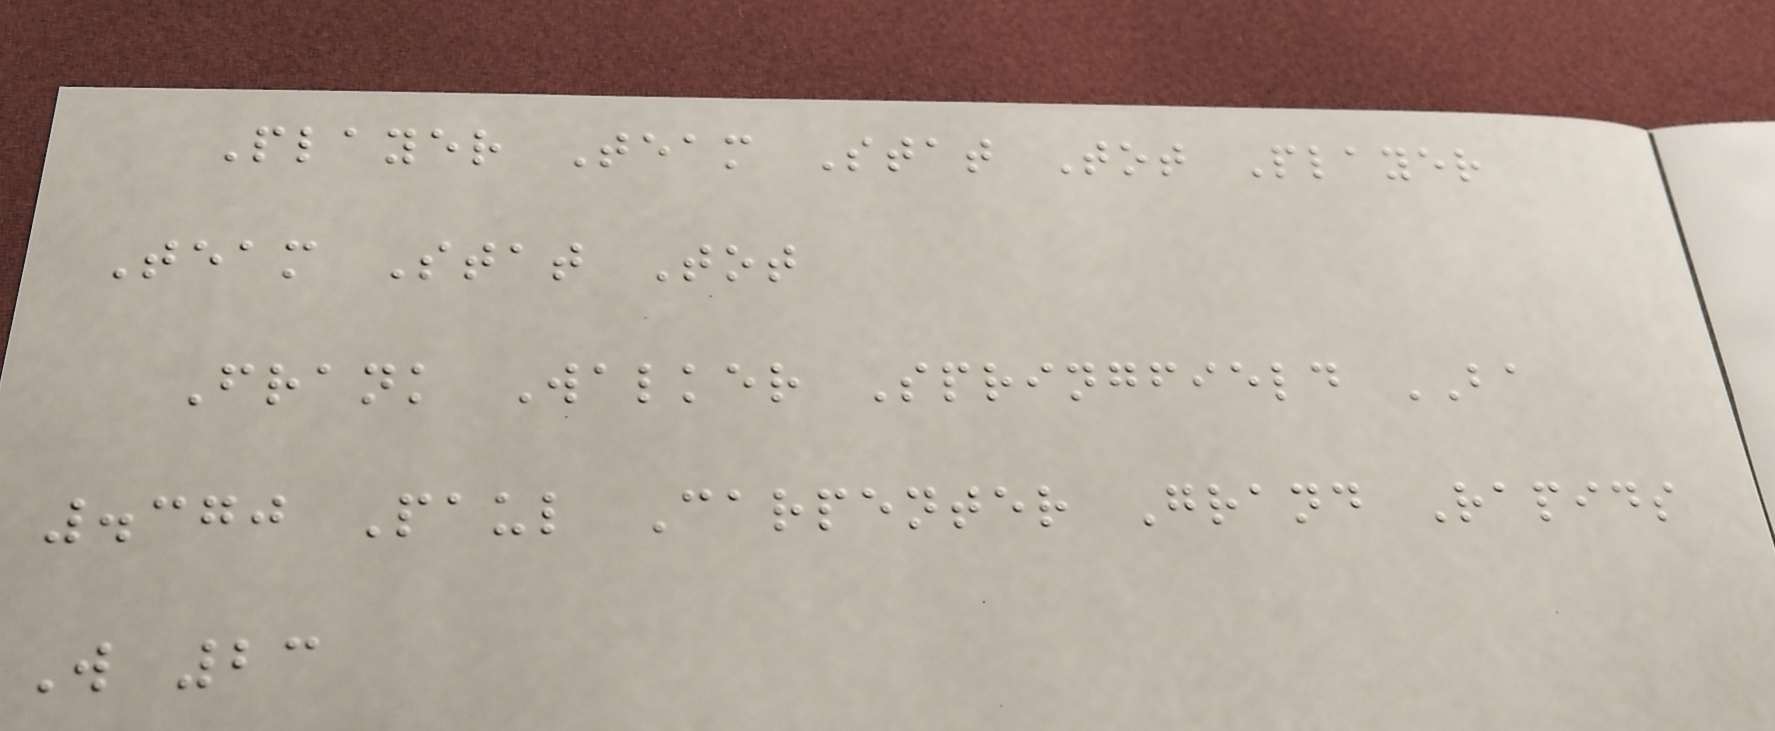Player Team Stat Tot Player
Team Stat Tot
Frank Walker Springfield BA
.370 Paul Carpenter Grand Rapids
W 23
